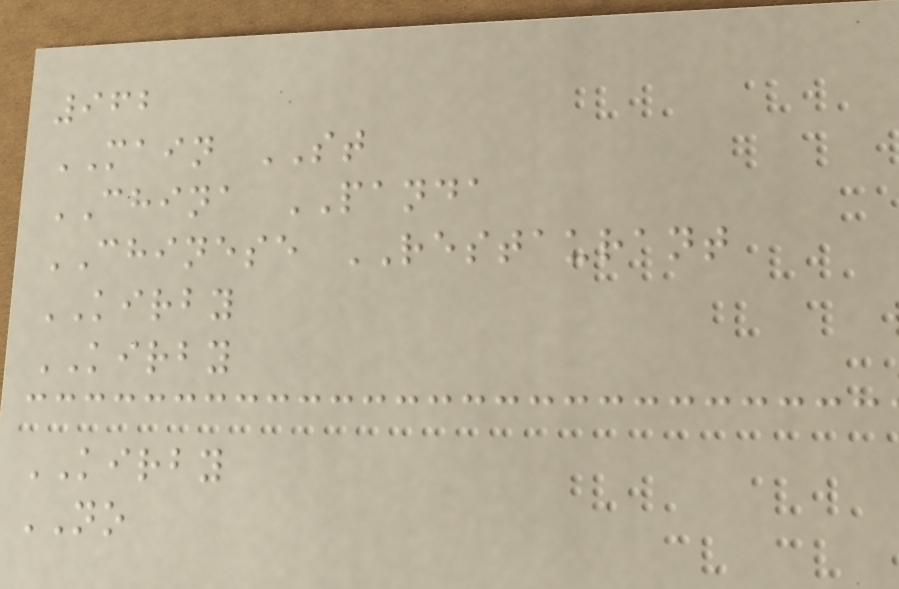962
MAIN ST
CHINA PANDA
CHINESE RESTAURANT
KIRBY
KIRBY
KIRBY
NO
